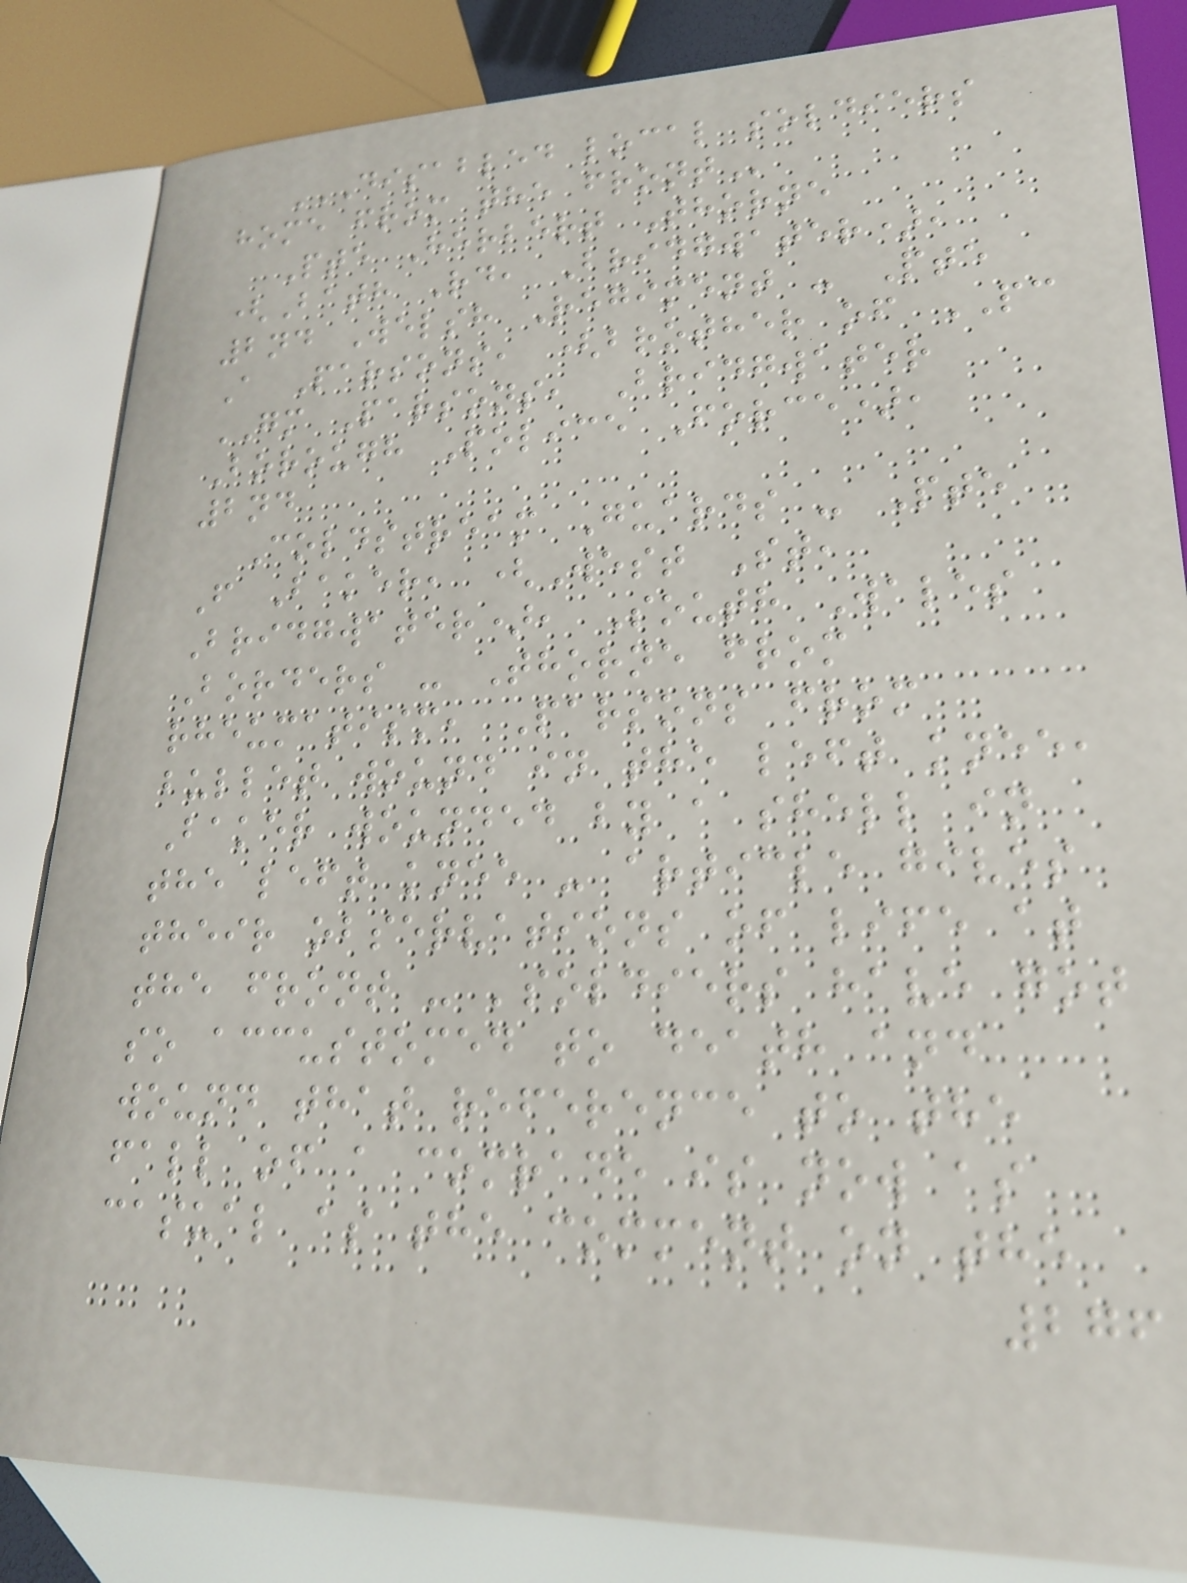DISABLED LOCAL SOLDIERS
HOME FROM THE FRONT
Pte Herbert Thorne
(Bath Rd, Bridgwater),
2nd Welsh Regiment - Pte
A Parsons, (brother of PC
GM Parsons, Bridgwater
Borough Police Force),
2nd
Coldstream Guards - Pte
F Baker, (West St,
Bridgwater), South Wales
Borders - Thorne from
rheumatism, Parsons from
bullet wound in the left knee,
Baker wounded by a shell in
the left knee - article gives
their observations of life at
the front - 'soldiers have got
so accustomed to death and
wound that reference to the
fall of a comrade is now as
casual as the comment on the
276
